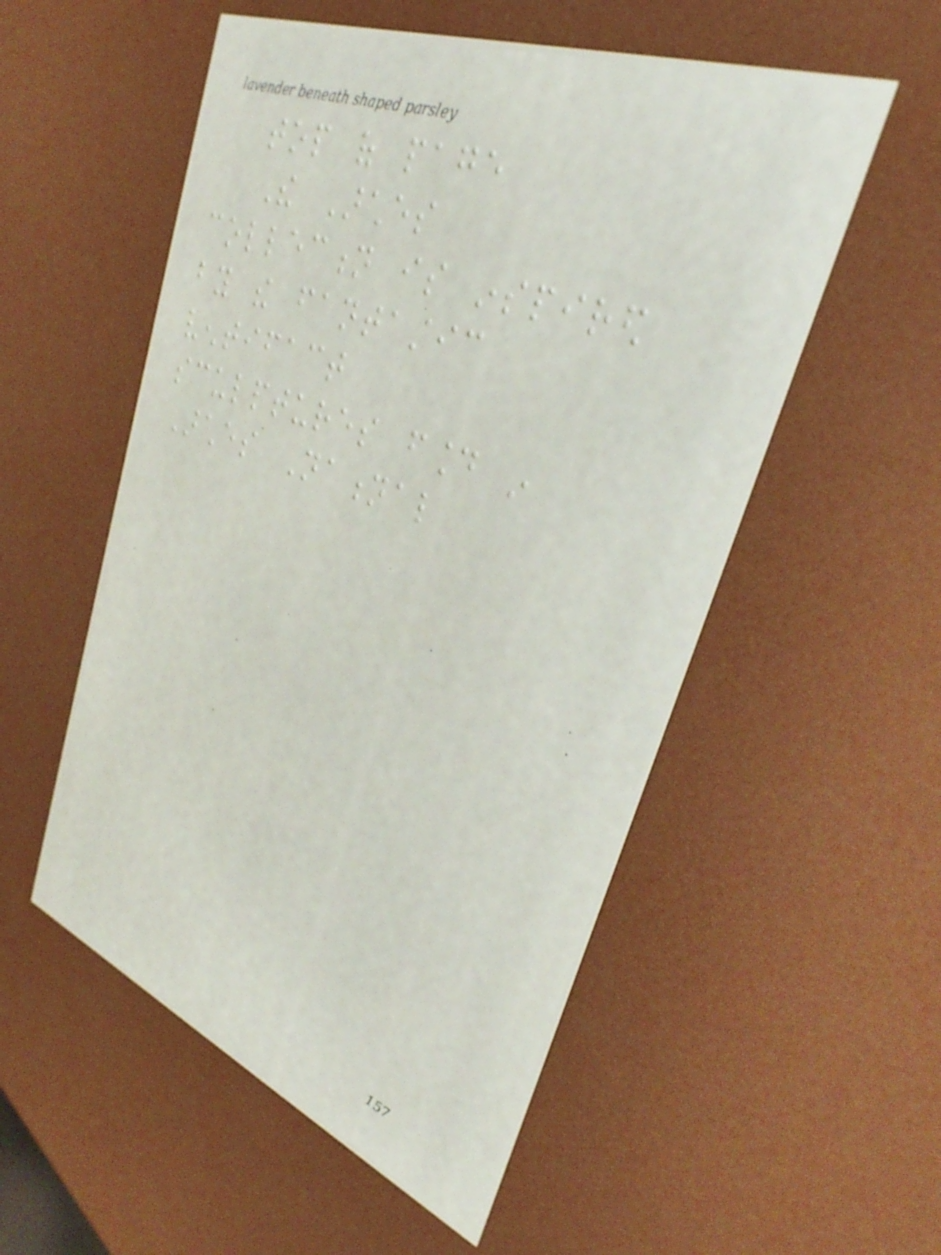top of page
The Arches
collection is inspired
by the fantastic
ventifact
sculptures found in
Arches National
